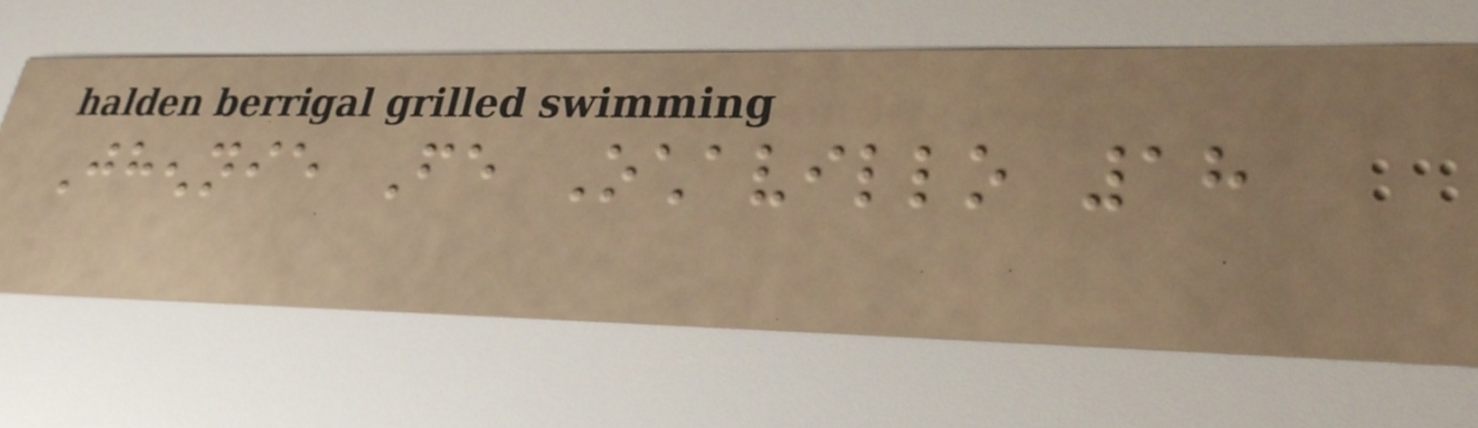Jhennie Fe Ochavillo 18
